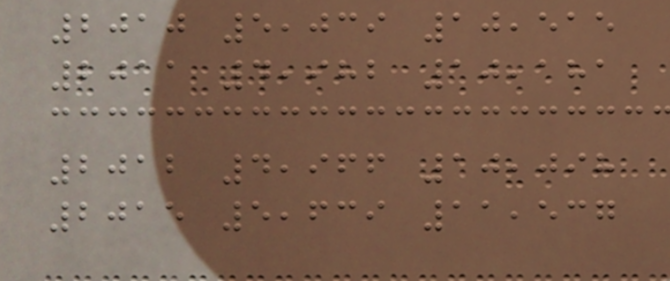2010 5,039 10,515
2011 4,982 10,181
2012 4,966 10,098
2015 5,639 11,537
